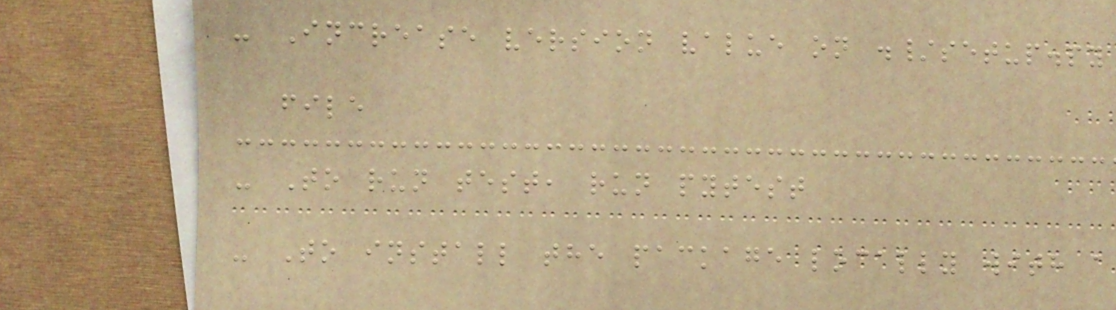- Increase version value on ./setup.py
file
- To run test, run pytest
- To install the package locally with a
